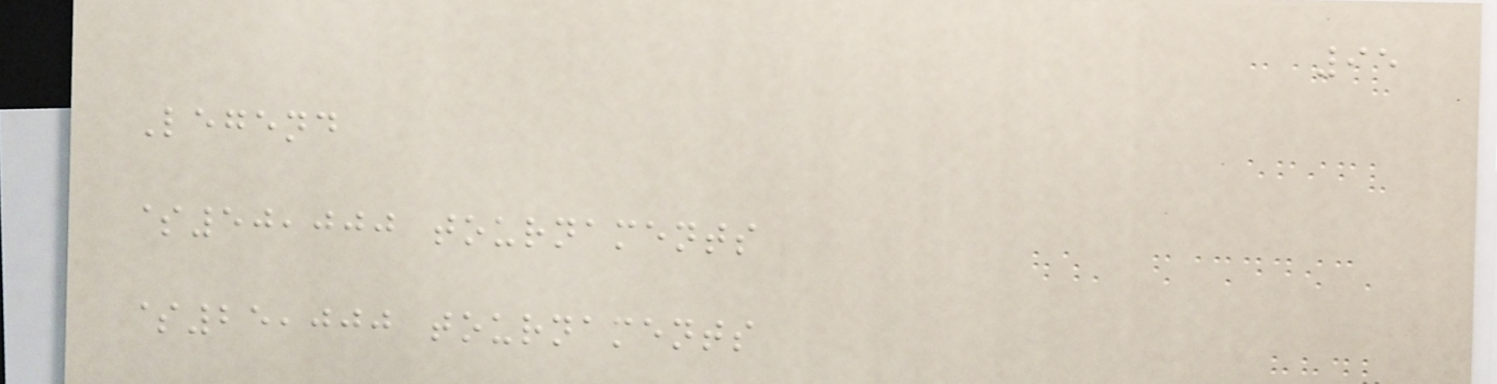95
Legend
$50,000 tournaments
$25,000 tournaments
